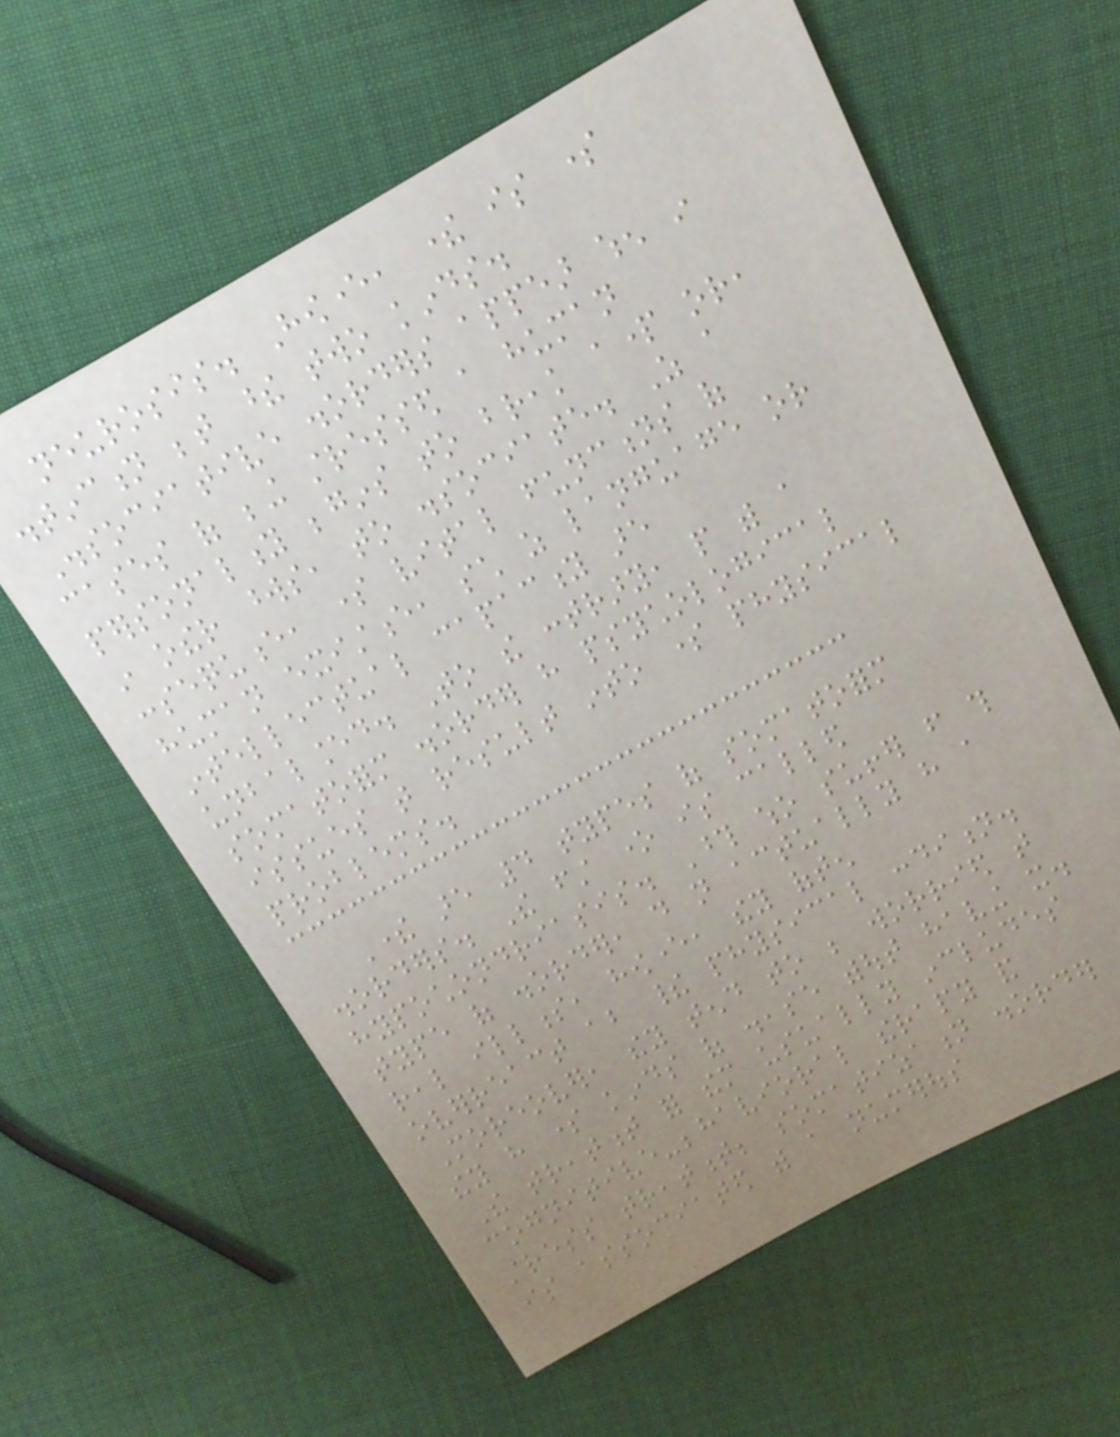neurosis. However, there is some
distinction between these two kinds.
Dissociative disorders appear when in
cases of being stressed a human
personality begins to break apart or,
in other words, to dissociate. As a
consequence, some vital functions of
human existence, such as language or
intellectual capacity are
unbalanced. To the contrary, people with a
somatoform disorder have psychological
issues that result into some physical
problems.
There are 4 types of somatoform
disorders. The first one is called
hypochondriasis. Those who suffer from this
type of disorder, do not actually have a
real illness, however, they often
overreact about their physical condition.
Moreover, they tend to be worried that
they have some kinds of disease without having it.
The treatment for them usually includes
cognitive-behavioral therapy and
stress treatment; somatization disorder
is associated with a numerous
